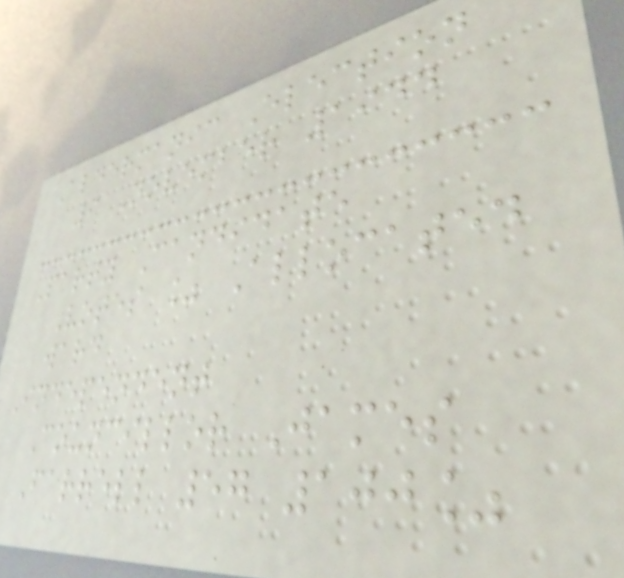Aldermanic Election
9 November 1944
Party Candidate
Votes % Allocated
ward
Independent
Councillor James
Farrell 57 100%
